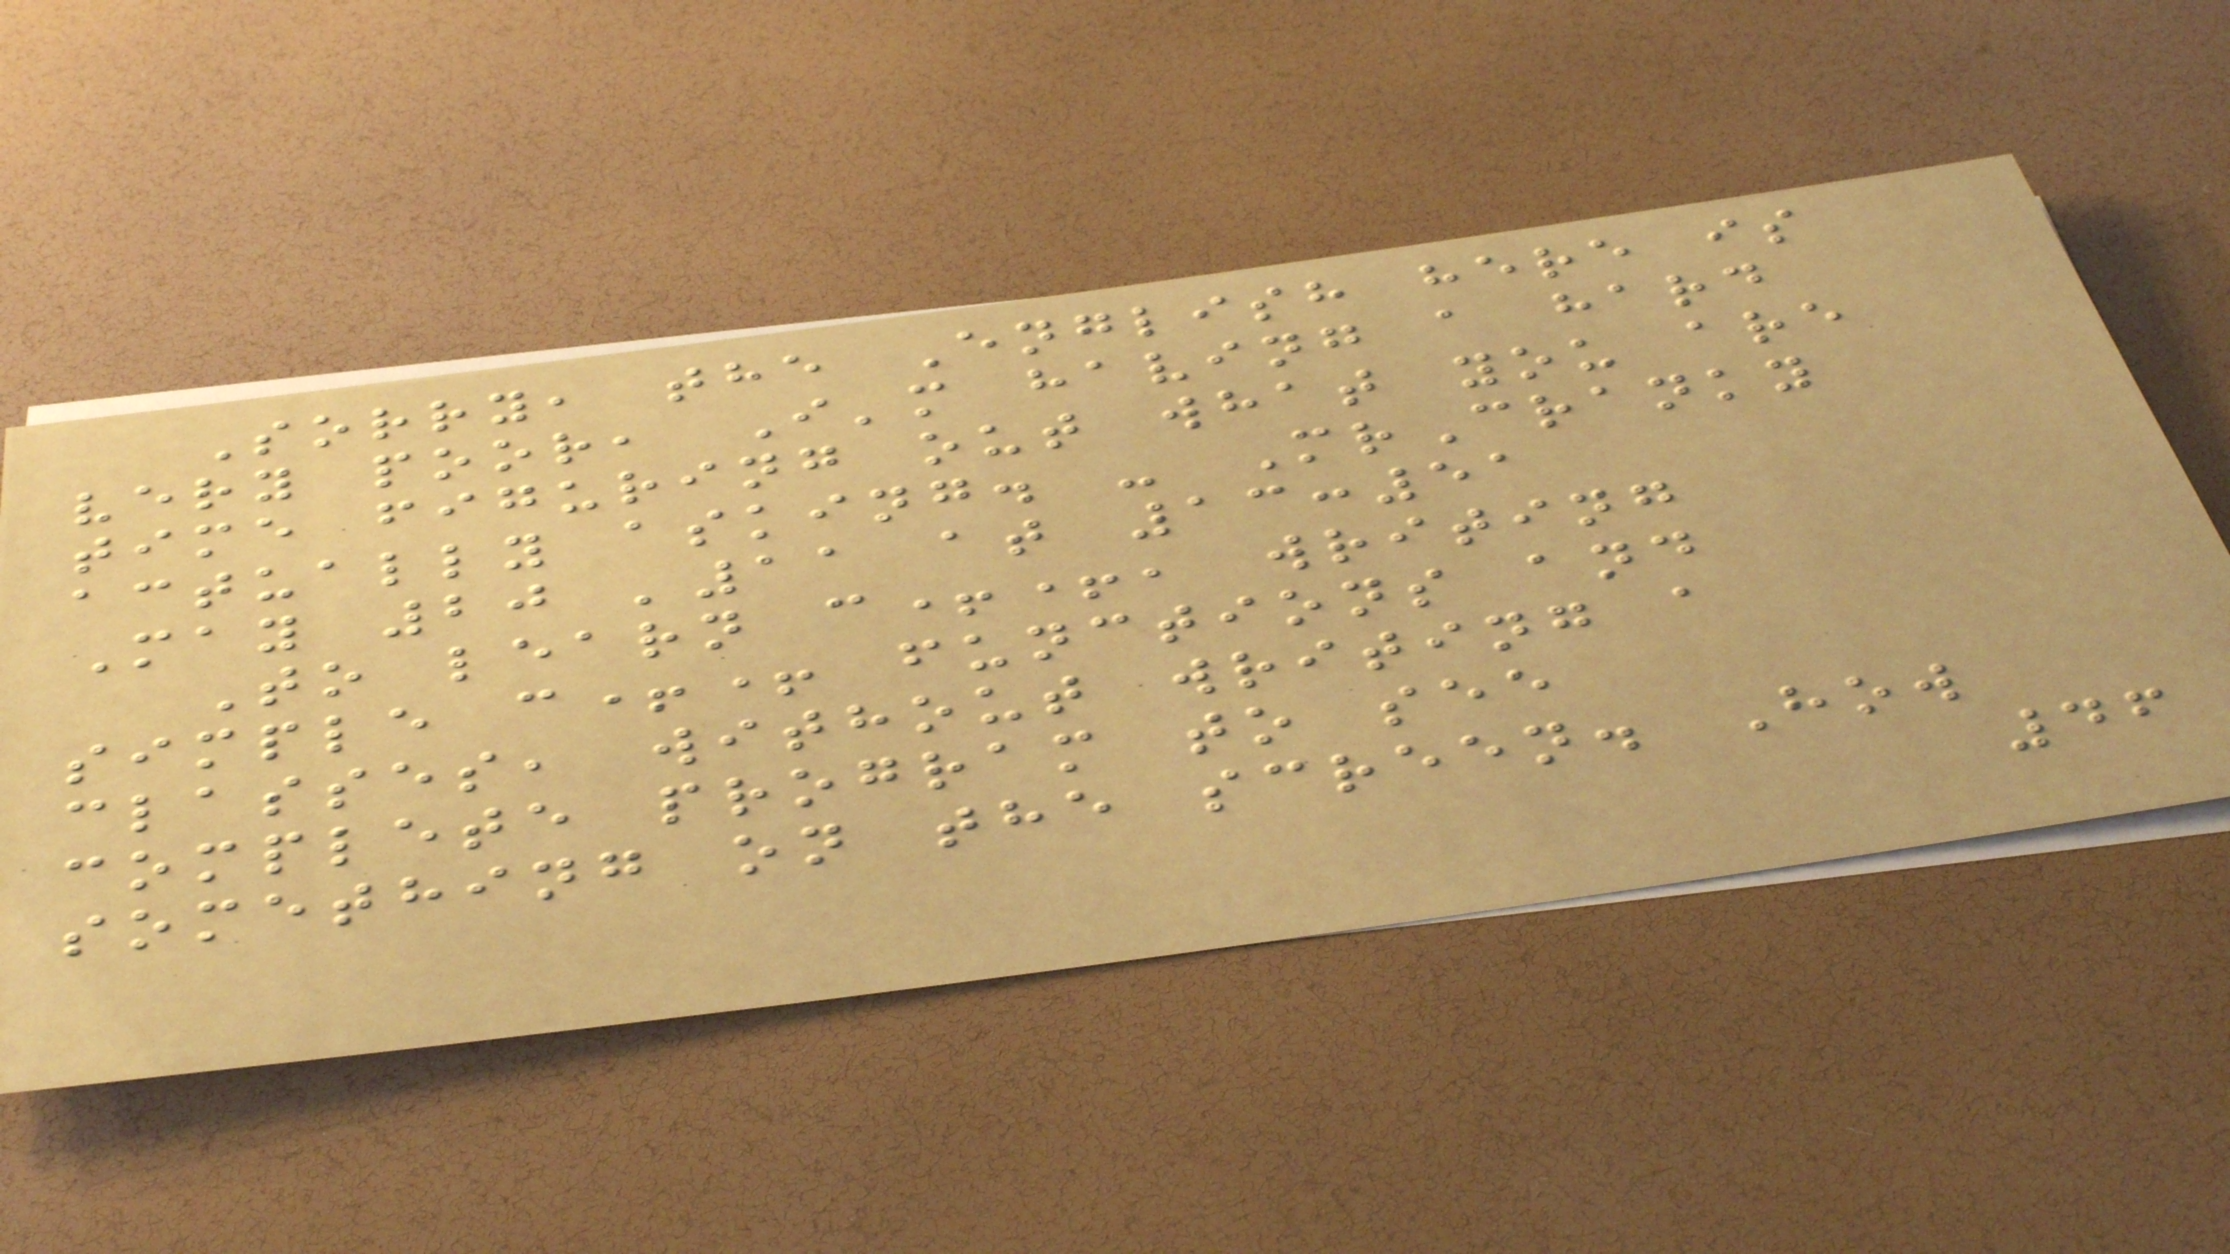Sorry, the English here is
very poor, I'm having a hard
time figuring out what you are
actually asking. - MrCranky
May 20 '11 at 13:51
To learn c++, writing
simple c++ functions and
classes, without writing a
complete program to see
something on the screen. How
46
